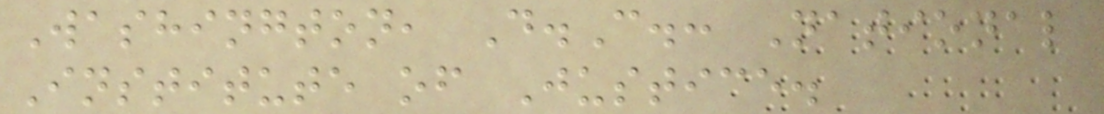Washington, D.C.: National
Institute of Justice.
